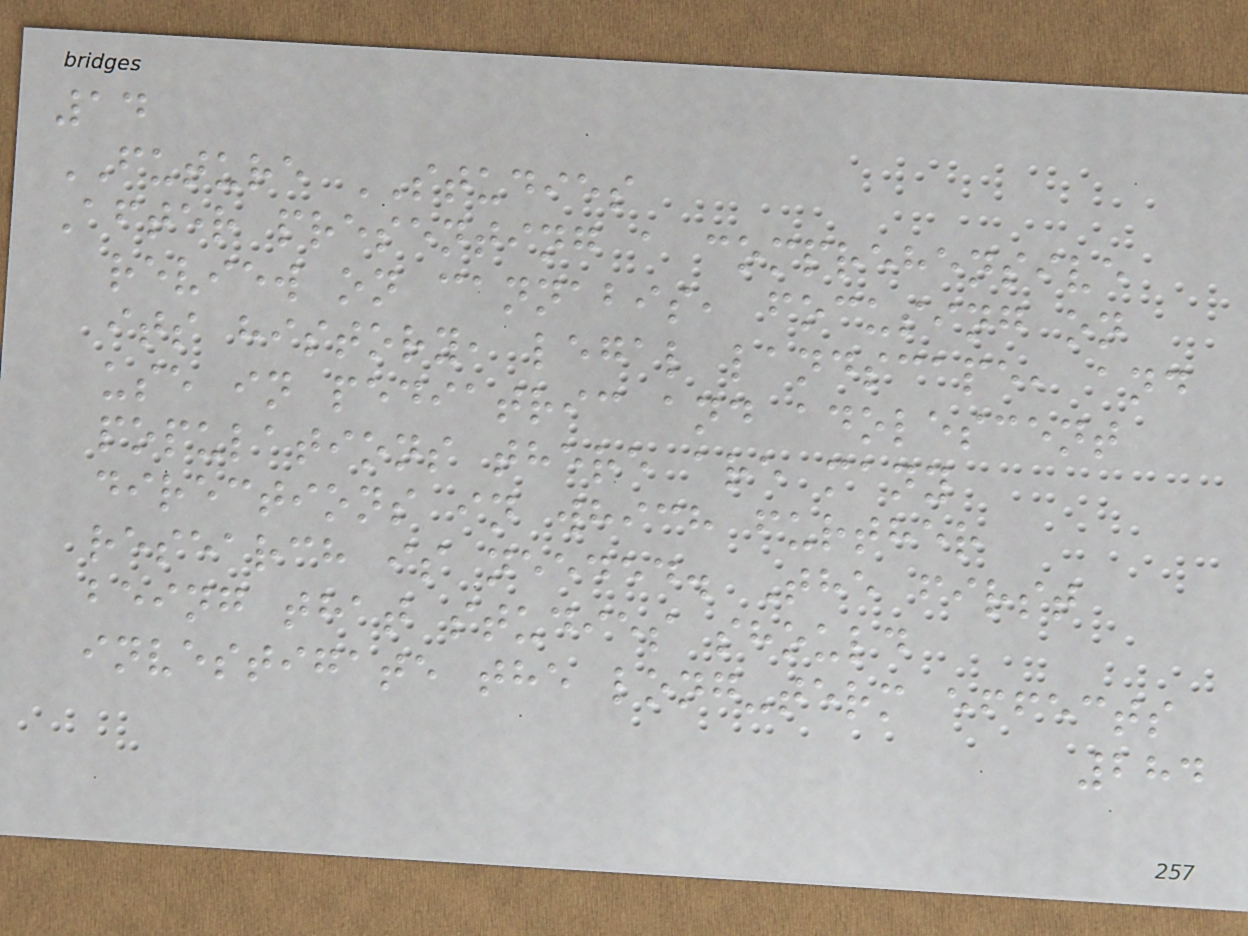14
FUTURE STUDIES
After presenting a comprehensive
review on cannabis, focusing on
its history, legal landscape, and
use in pediatric and adolescent
populations there are many
directions in which further
research is needed. The first
being that studies should
investigate the long-term effects
284
